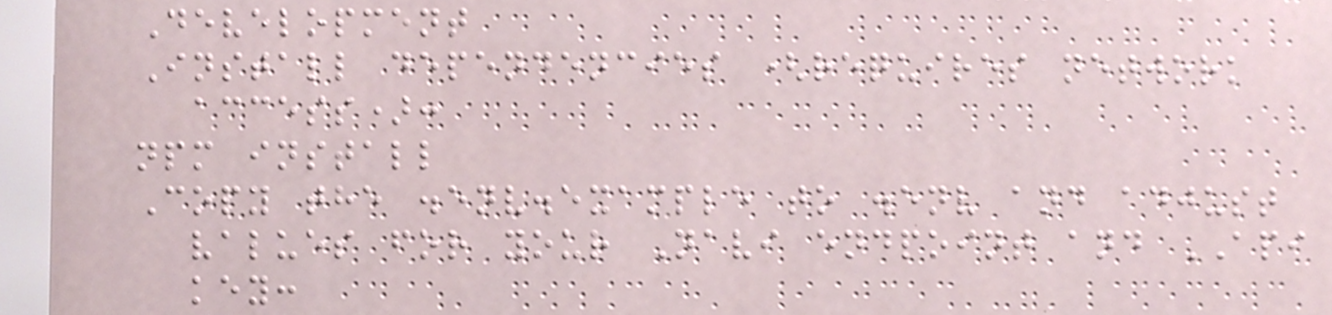Development
Install dependencies (requires network
access):
npm install
Copy the .env.example to .env and adjust
values for your Navi endpoint and API
key:
